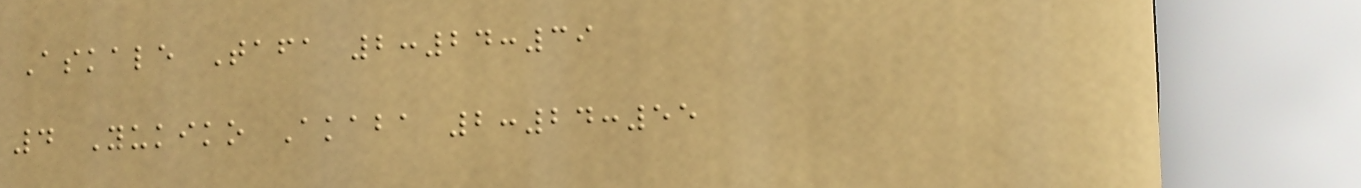Askale Tafa 2:24:39
4 Yukiko Akaba 2:24:55
